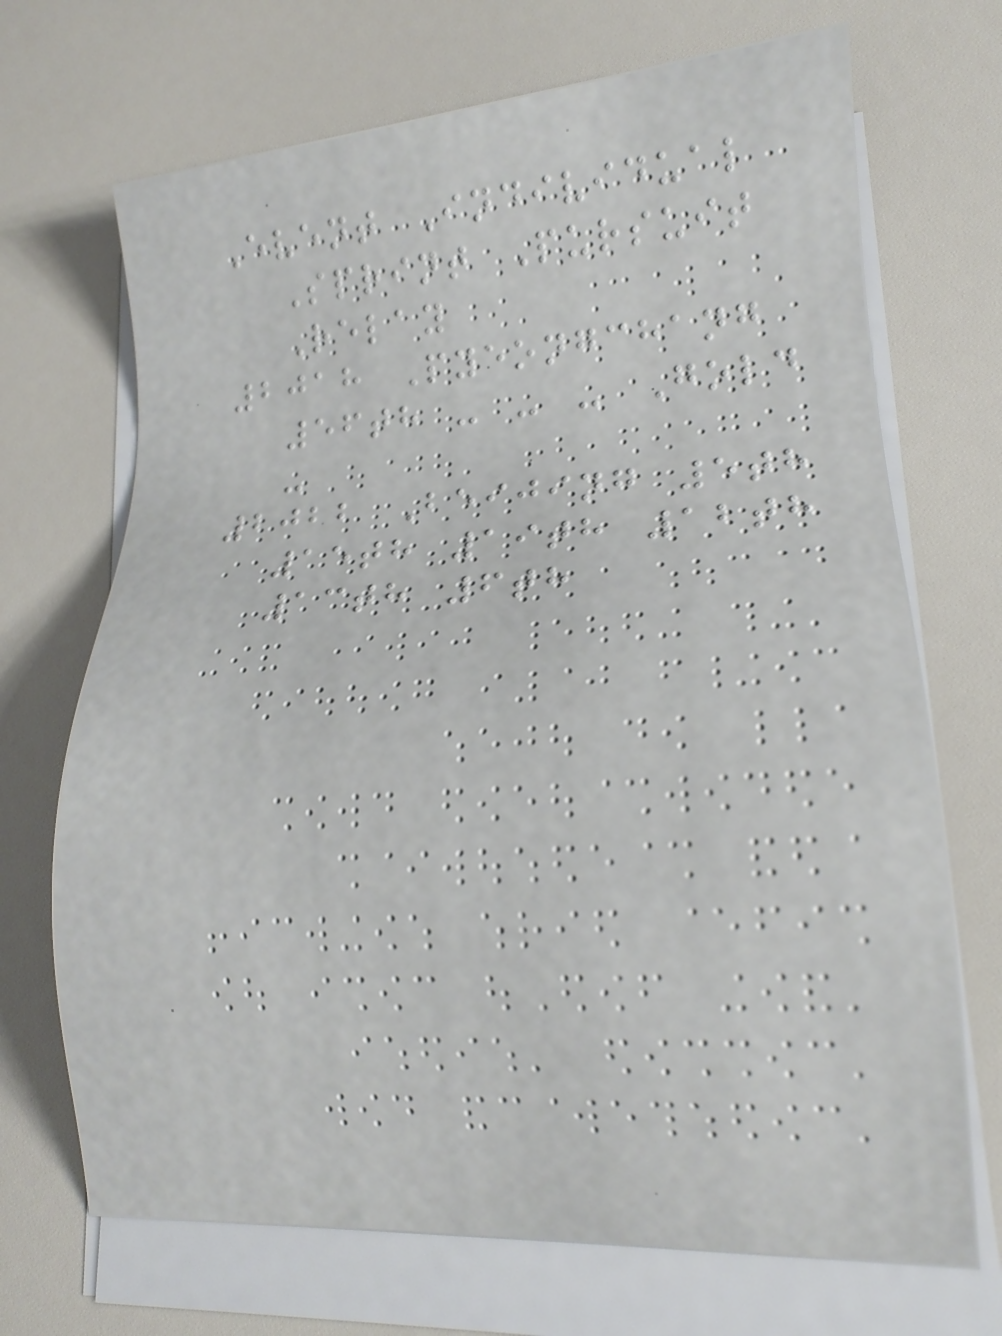Event Individual
Sprint Pursuit
Relay
2018 Pyeongchang
56th - - - Gold
-
2022 Beijing 5th
15th 19th 12th
13th 6th
